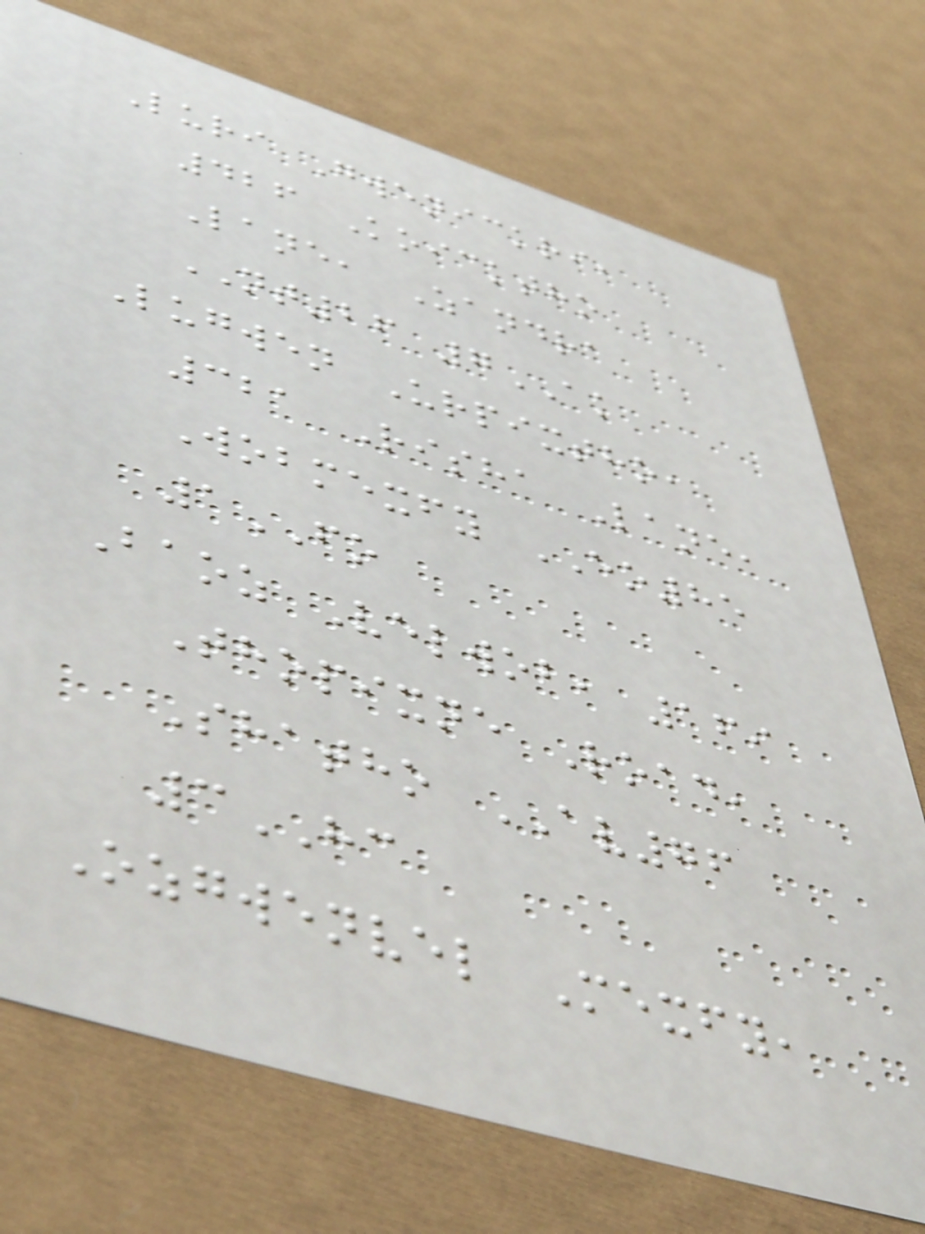Luri Gwenickri,
426 Koicktho
Lane, Zandra
NT26 7AK
Lugwen Urpixtho,
321 Risha Lane,
Wobmexfy EO85
1FO
Baoz Velwob, 169
Thopixne Road,
Shatho AV76
3HC
Ozgwenvel Mexfy,
